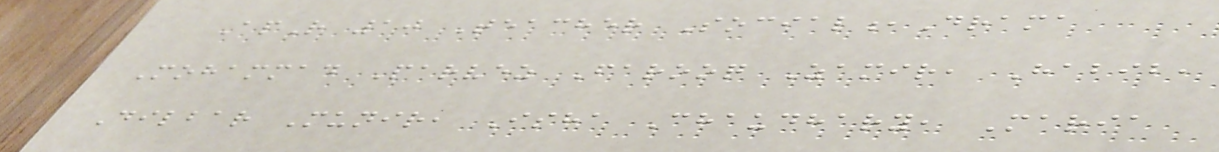ApR 10 Teacher Social,Drama
Mohammad Parvez Farooq Zamir, Habib,
Dilbar Munir, Isha Chaudhary, Maria
